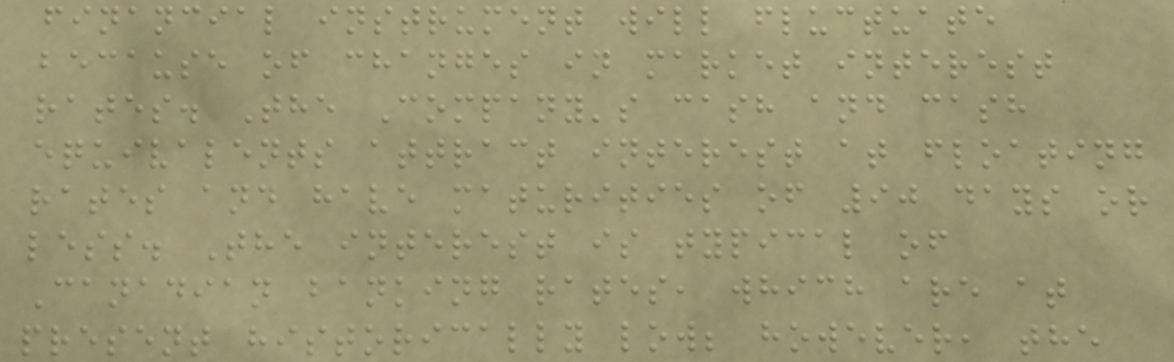financial instrument will fluctuate
because of changes in market interest
rates. The Company's cash and cash
equivalents attract interest at floating
rates and have maturities of 90 days or
less. The interest is typical of
Canadian banking rates, which are at
present historically low; however, the
